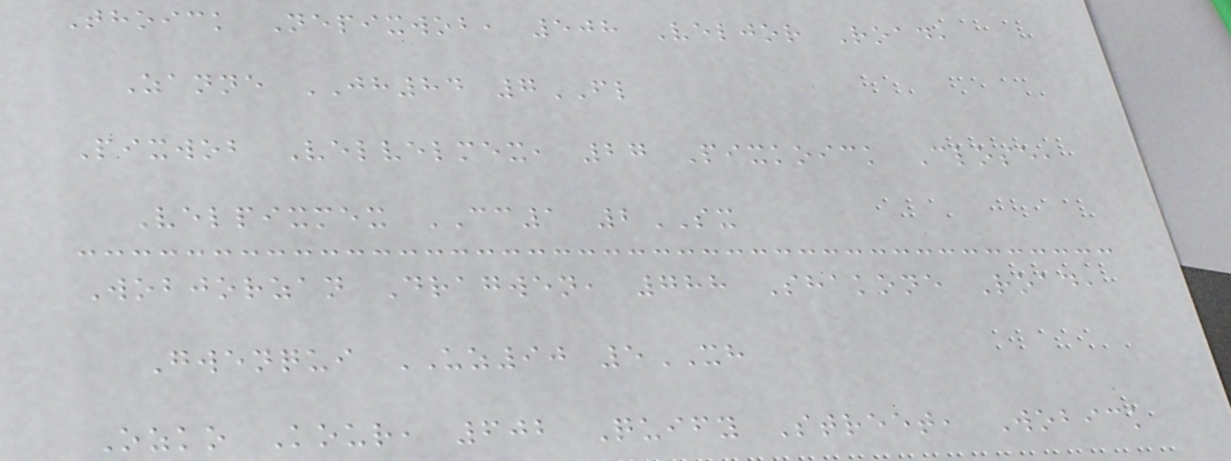Thoick Nepixwob, 508 Veljor Road,
Zanne JH84 7FL
Pixwob Velvelmex, 27 Pixkoick Close,
Velpixmex CC1 2SX
Wobjorzan Dragwen, 788 Shakone Road,
Gwenqui UZ90 5XH
Ozko Kour, 602 Quify Street, Wobick
